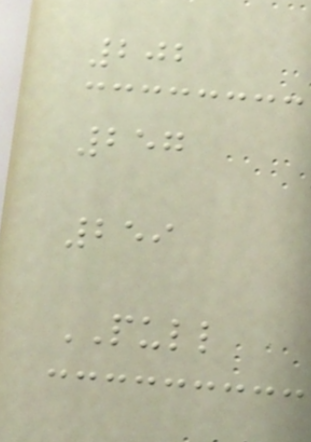202
257
259
PULL
